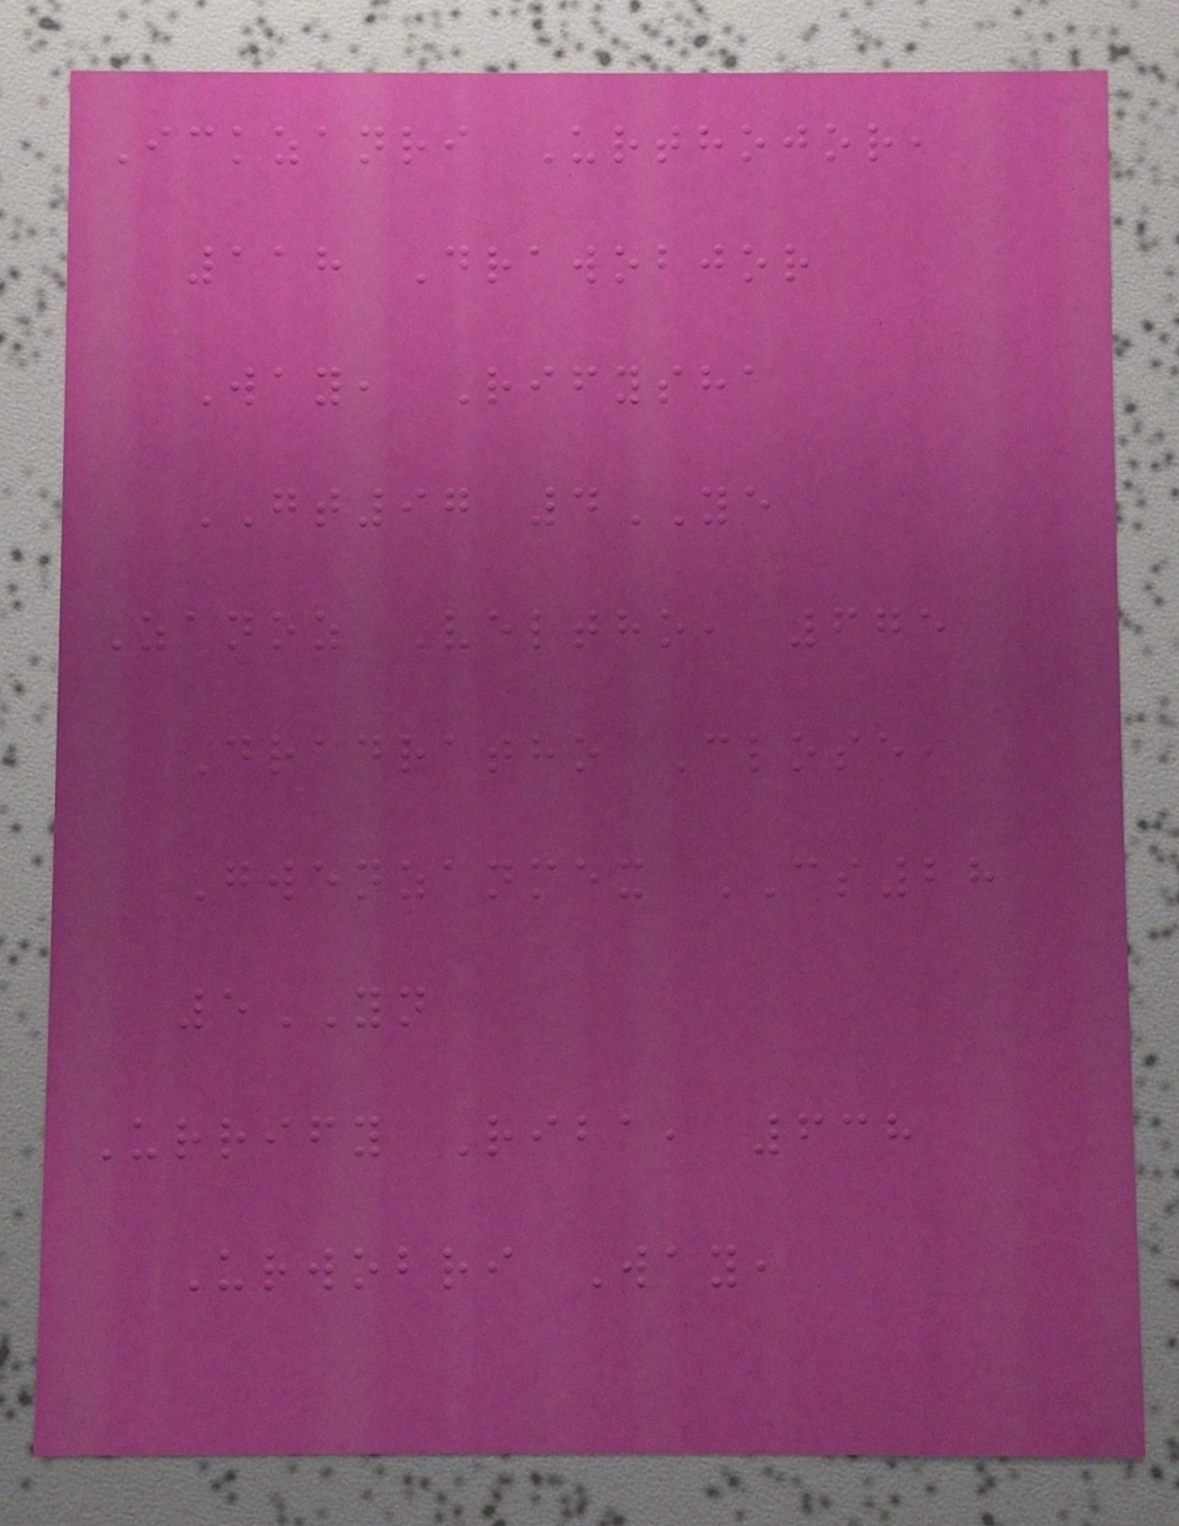Ickzanri Urthojor,
118 Drawobjor
Way, Rifysha
GT97 4YE
Zanoz Veltho, 675
Dradratho Close,
Gwenzanmex CS28
5YN
Urrify Riba, 638
Urwobri Way,
